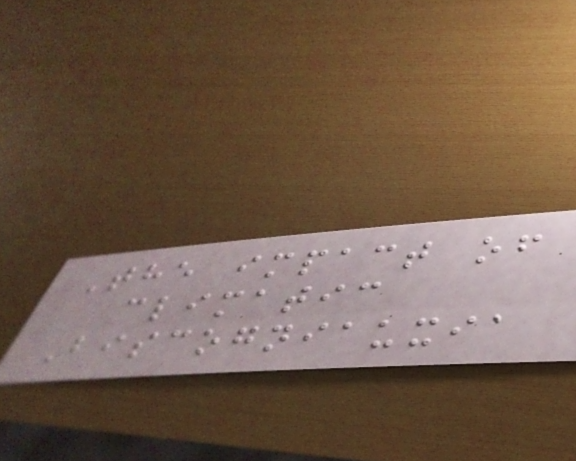The impact of
climatic
Biscogniauxia
